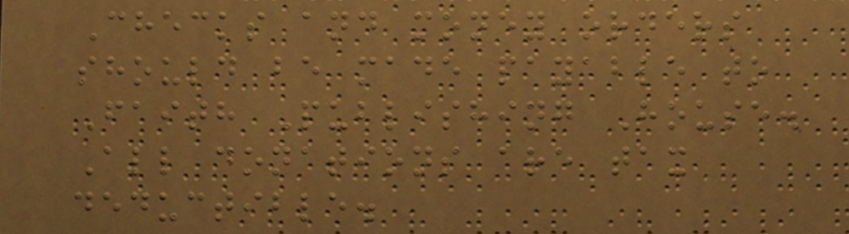Checks and money orders
should be made payable to
Faith Publishing House.
All donations are tax
deductible.
